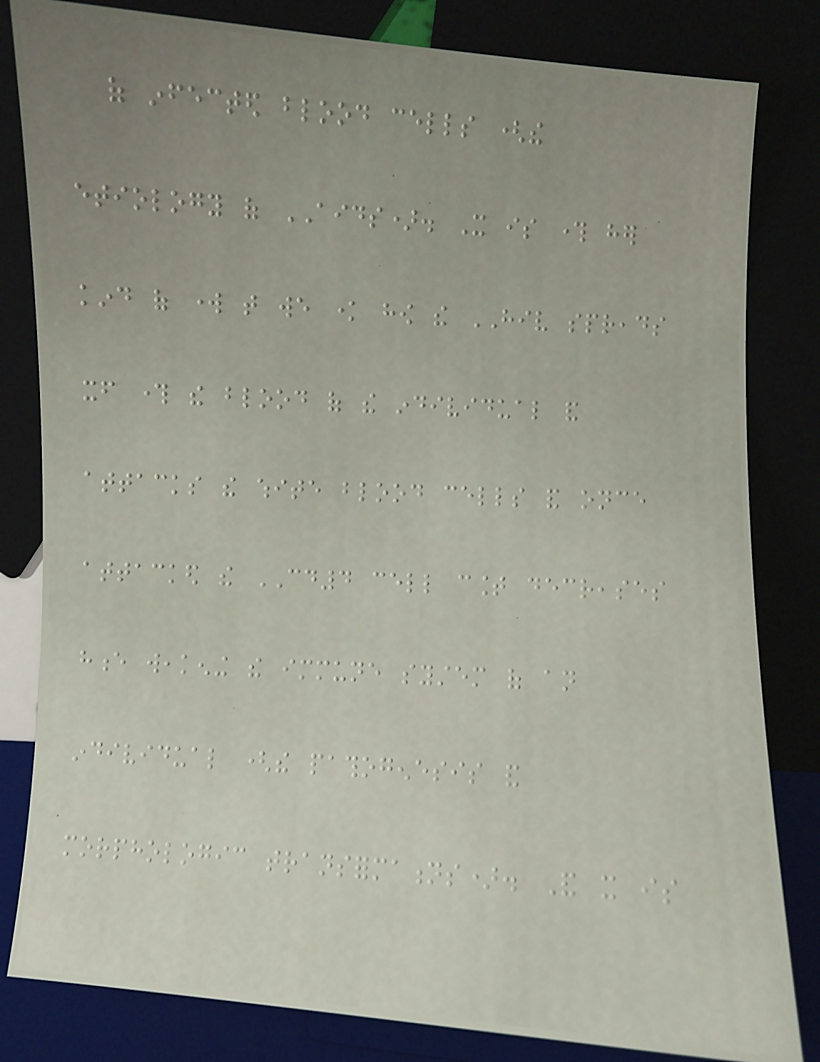of infected blood cells (the
etiology of AIDS). It is through her
kind of work that we know how the HIV spreads
itself through the blood of the individual and
attacks the white blood cells and once
attacked the CD4 cell count decreases
hence weakening the immune system of an
individual (the pathogenesis and
morphologic transformations). And it is
